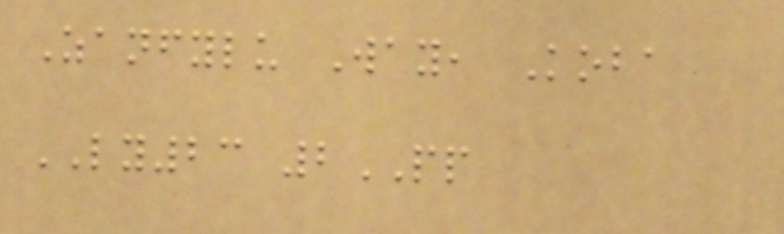Zanfylu Way, Koba
LY23 2PP
